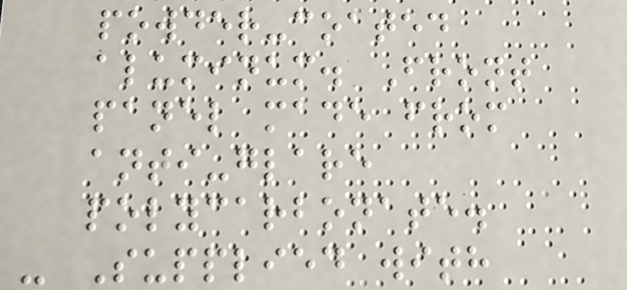powder-coated
aluminum. Front
panel made from
anti-glare
polycarbonate.
- Supplied with
